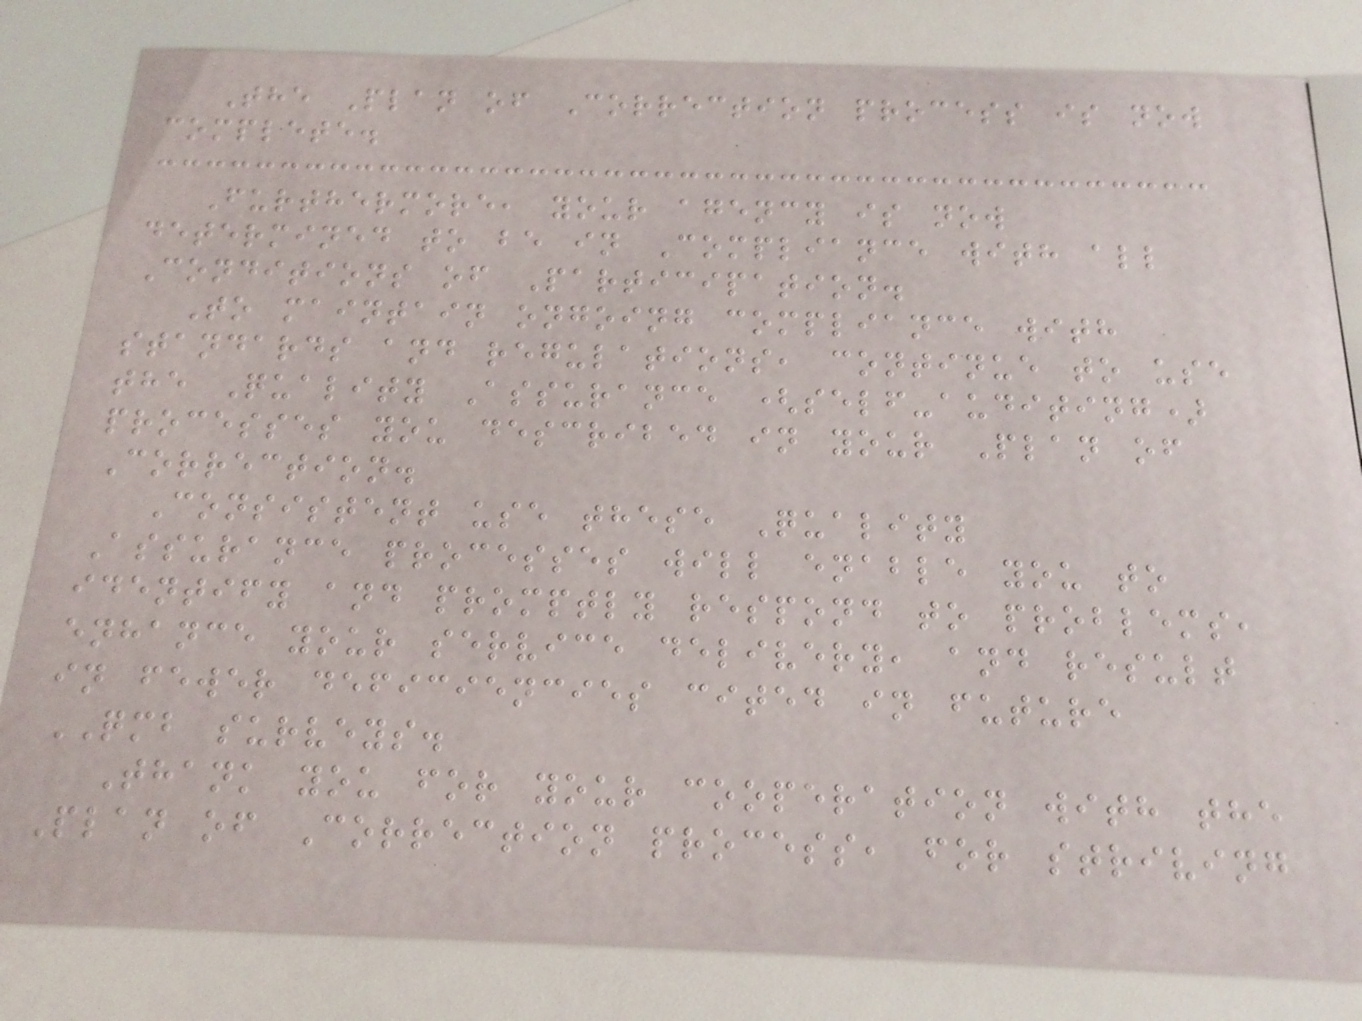The Plan of Correction process is now
complete.
Furthermore, your agency is now
determined to be in Compliance with all
Conditions of Participation.
To maintain ongoing compliance with
standards and regulations, continue to use
the Quality Assurance (self-auditing)
processes you described in your Plan of
Correction.
Consistent use these Quality
Assurance processes will enable you to
identify and promptly respond to problems,
enhance your service delivery, and result
in fewer deficiencies cited in future
QMB surveys.
Thank you for your cooperation with the
Plan of Correction process, for striving
